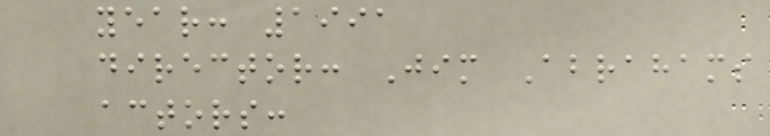year: 1991
director: Jim Abrahams
actors:
